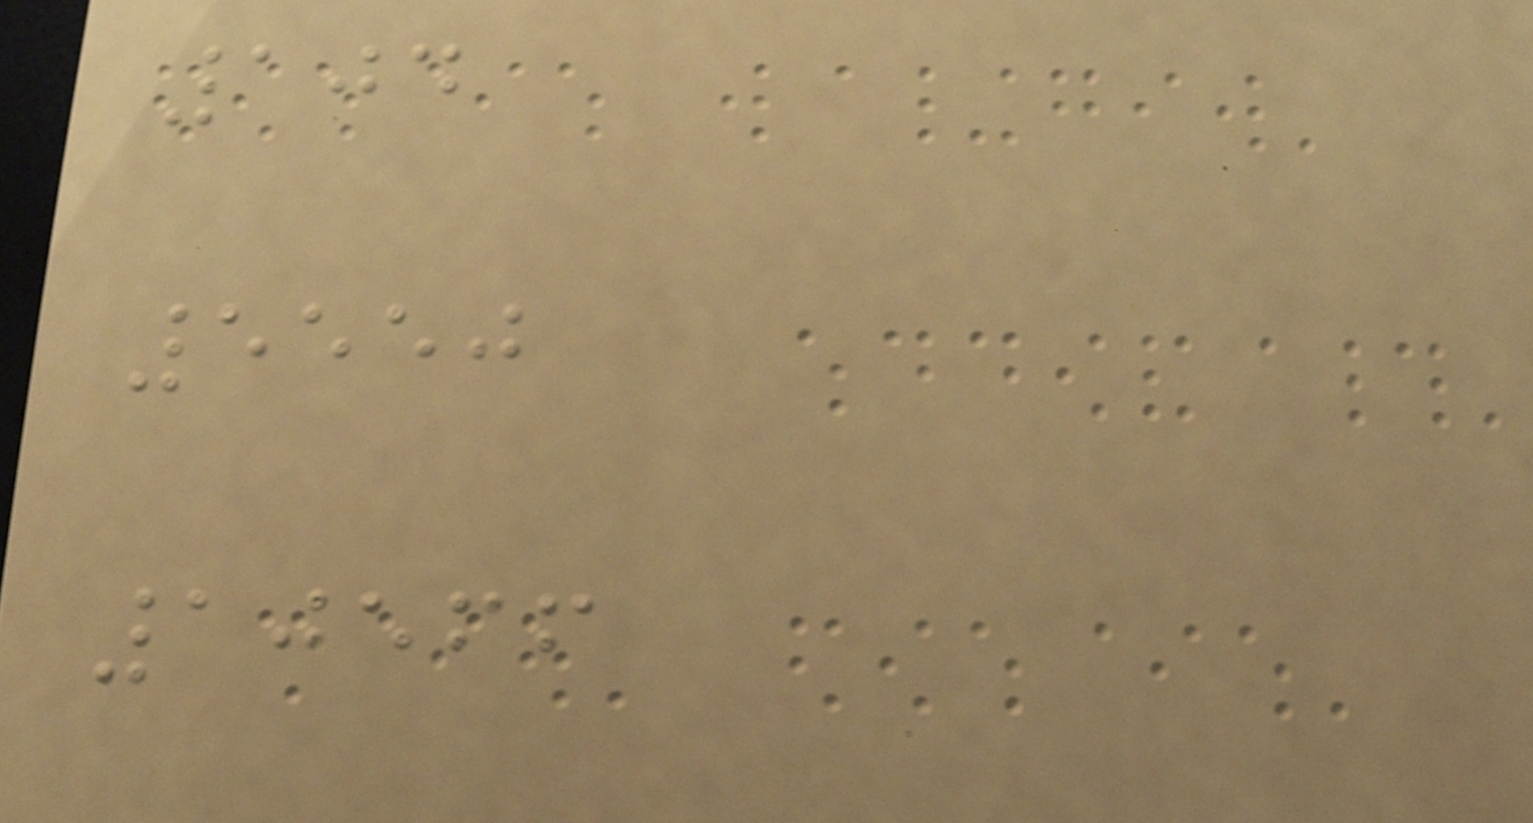104
5550
10566
